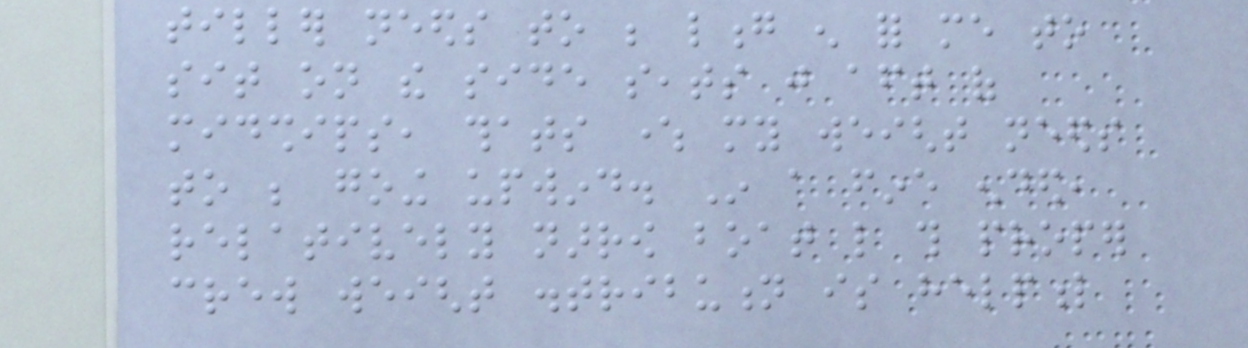tiller needs to be long enough for me to
sit on the side seats just aft of
midships, thats where my weight needs
to be going upwind. In a fine ended,
relatively narrow boat like this proper
crew weight distribution is helpful
